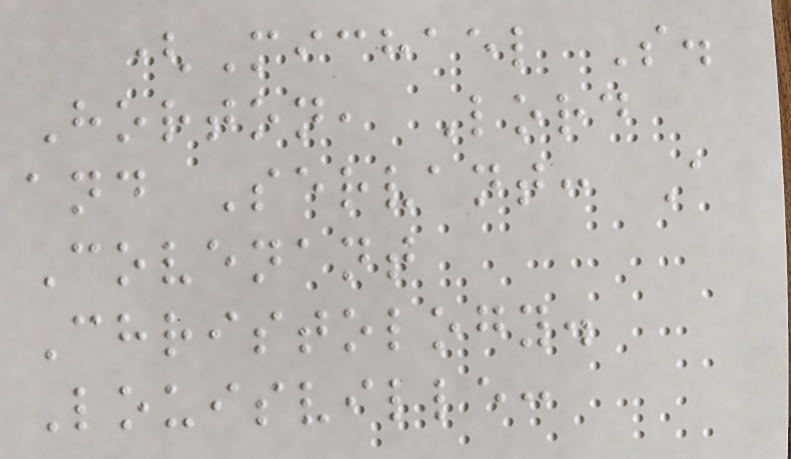(Michael S.
Horton, Lord
and Servant: A
Covenant
Christology.
Louisville:
